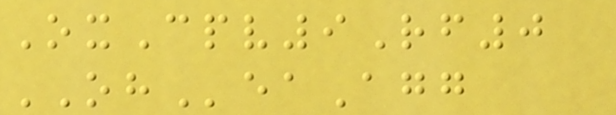OxCpv9Rf0
OHeaAgg
